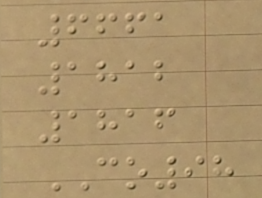6661
1812
1816
CO98
